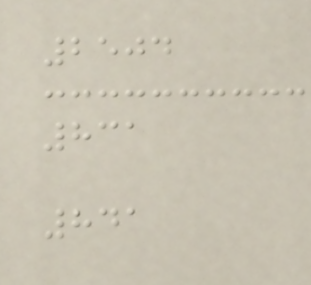2504
831
841
